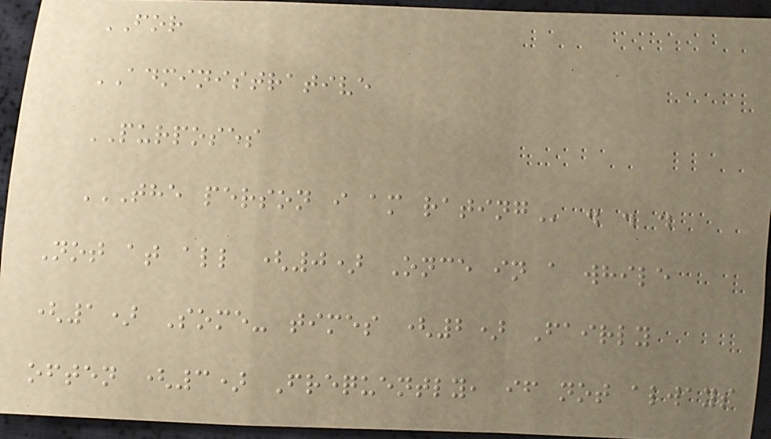FOR
ADMINISTRATIVE
PURPOSES
THE PERSON I AM RATING . . .
Not at all (0) Once in a while
(1) Some- times (2) Fairly
often (3) Frequently, if not always
